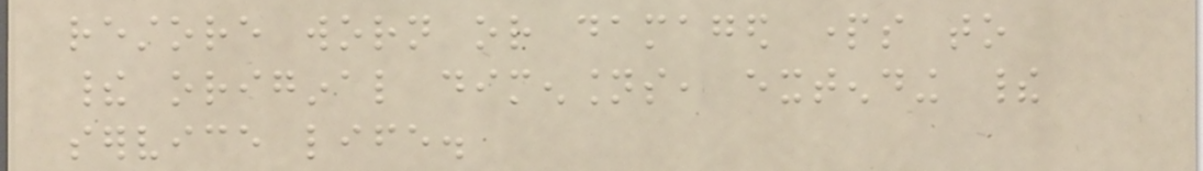restore worn or damaged parts to
their original dimensions, extending their
service life.
